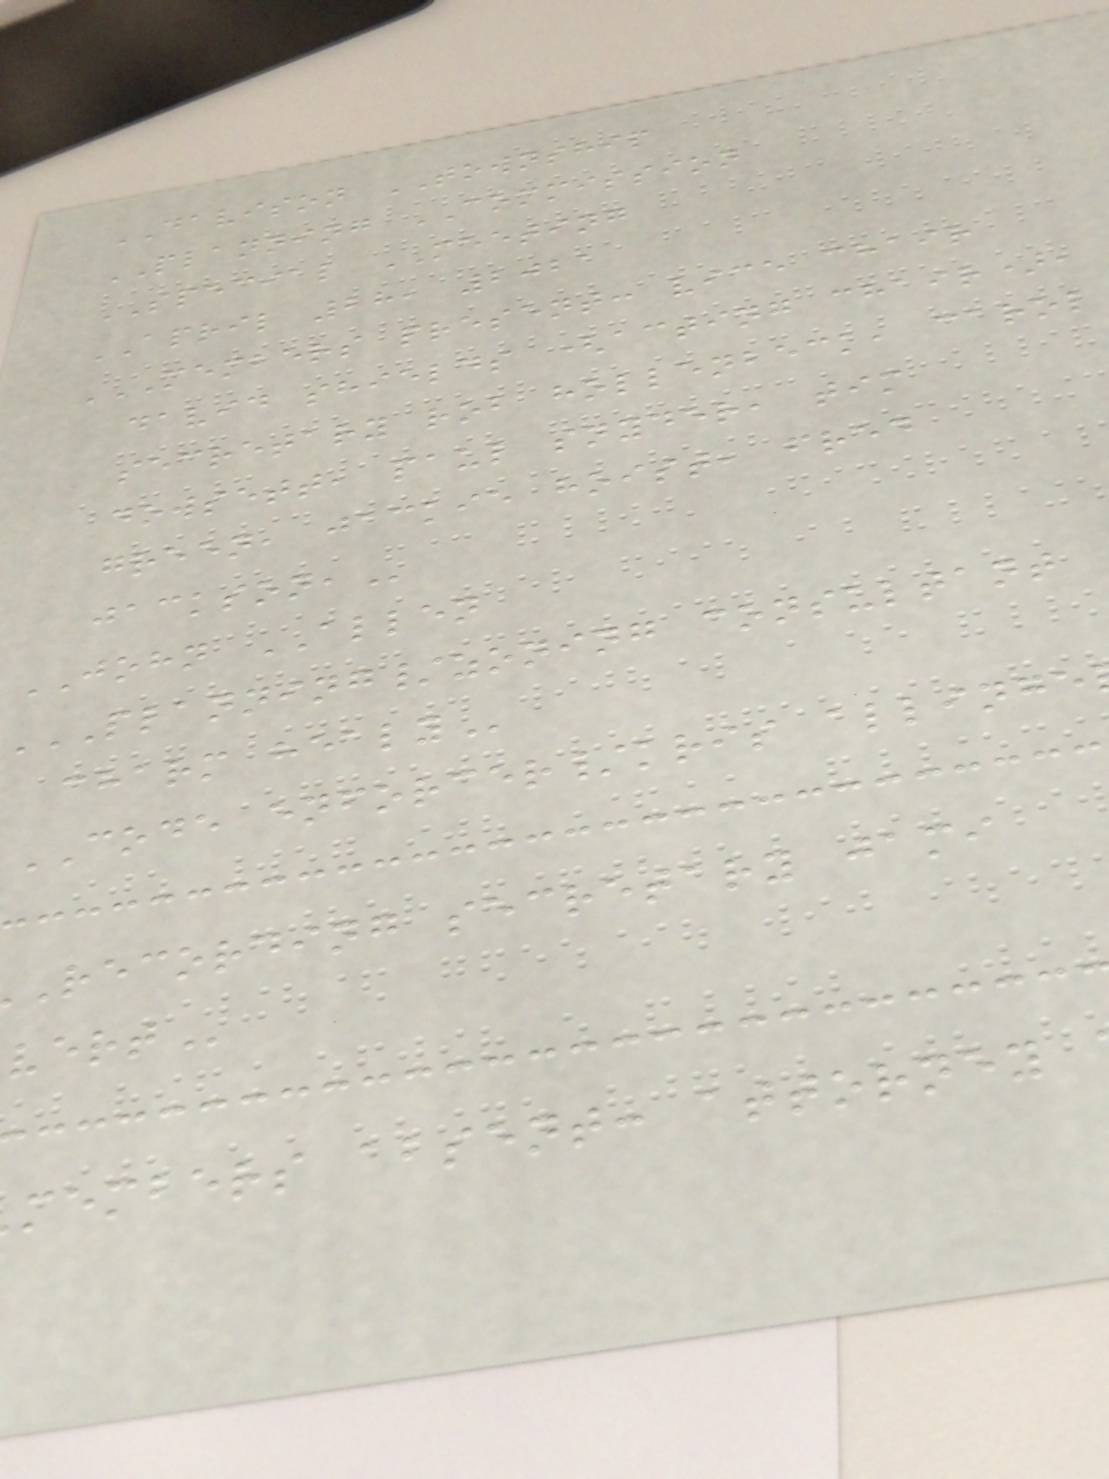DAVISON TOWNSHIP
PLANNING COMMISSION
SPECIAL MEETING
APRIL 28, 2021
MEMBERS PRESENT: VICE CHAIR
david shields (acting chair),
secretary rob hollenbeck, carol
dowsett, paul snyder, tim
green, jackie hoist, fred
JOHN ALLEN
PLANNING/ZONING CONSULTANT
charm
CODE enforcer/kris
recording secretary jami
members absent: attorney
